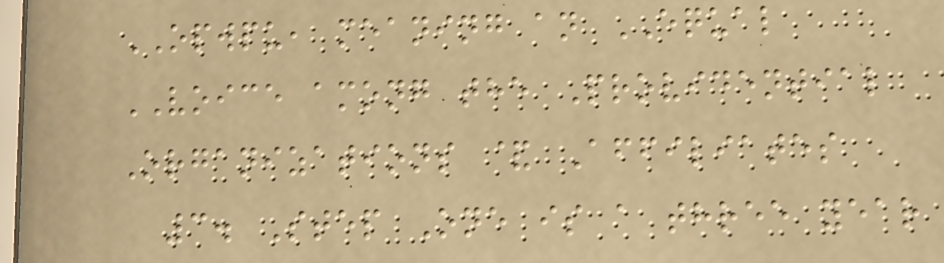OPWPU, meaning an EQUAL
VOICE among the Providential
Organizations & Affiliates
3. Step One is a three year
